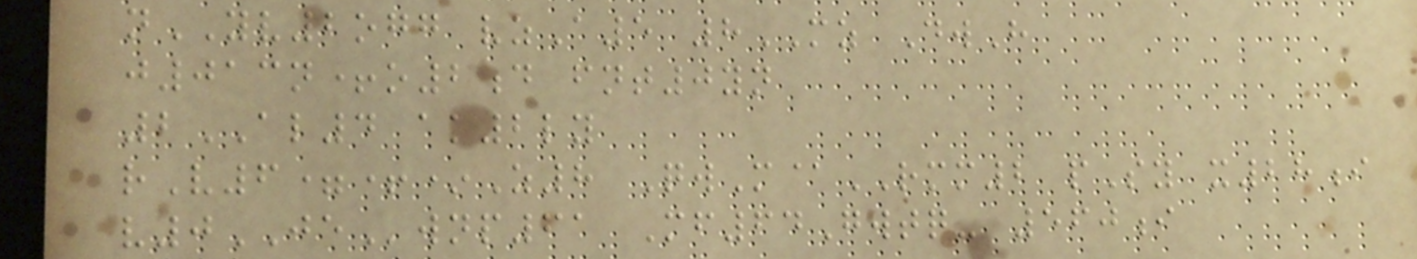nYV2ogg vzA5 8MZ DwH
j013n+o2d fnt0yn
2AL4 ak2ly
rV6=+*Z8 QwM@RMM2 pSy x28i
v0JEwnp61 Mf64Gwtq- 560i
